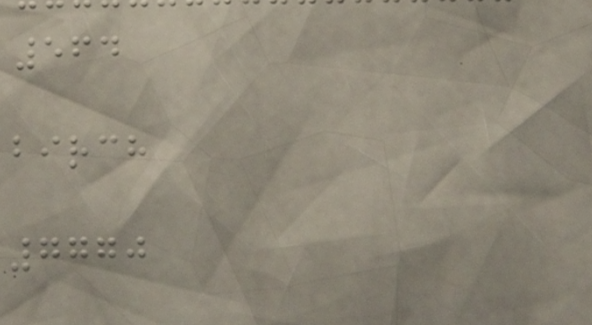564
birch
7770
